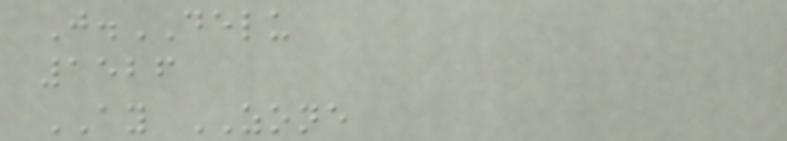J.DELU
1526
AY ZONE
